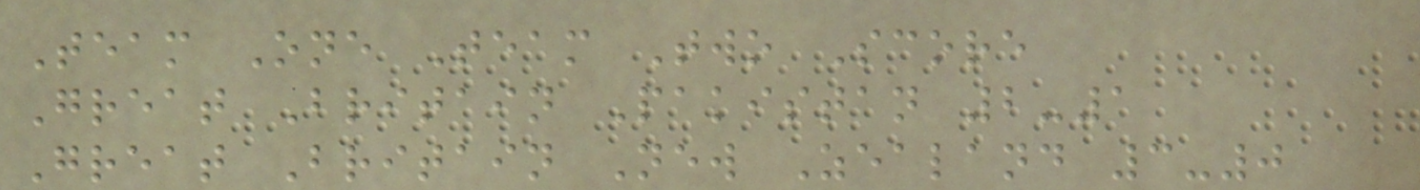Team One Team Two Score
Great Britain Pakistan 2-1
Great Britain New Zealand 3-0
